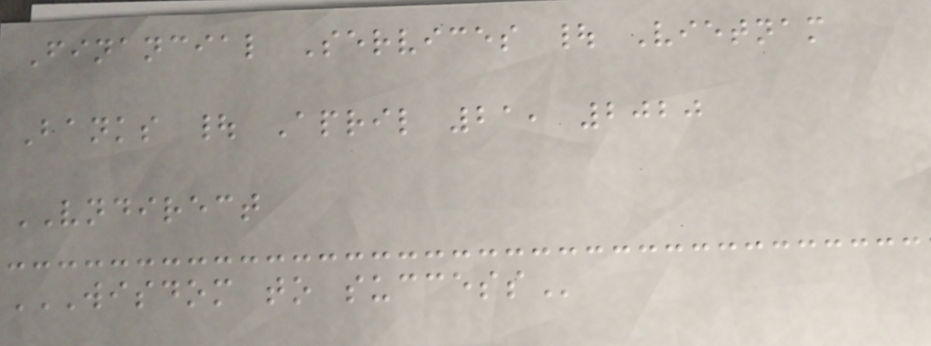Financial Services | Vietnam
Banks | April 21, 2020
VNDIRECT
WISDOM TO SUCCESS
